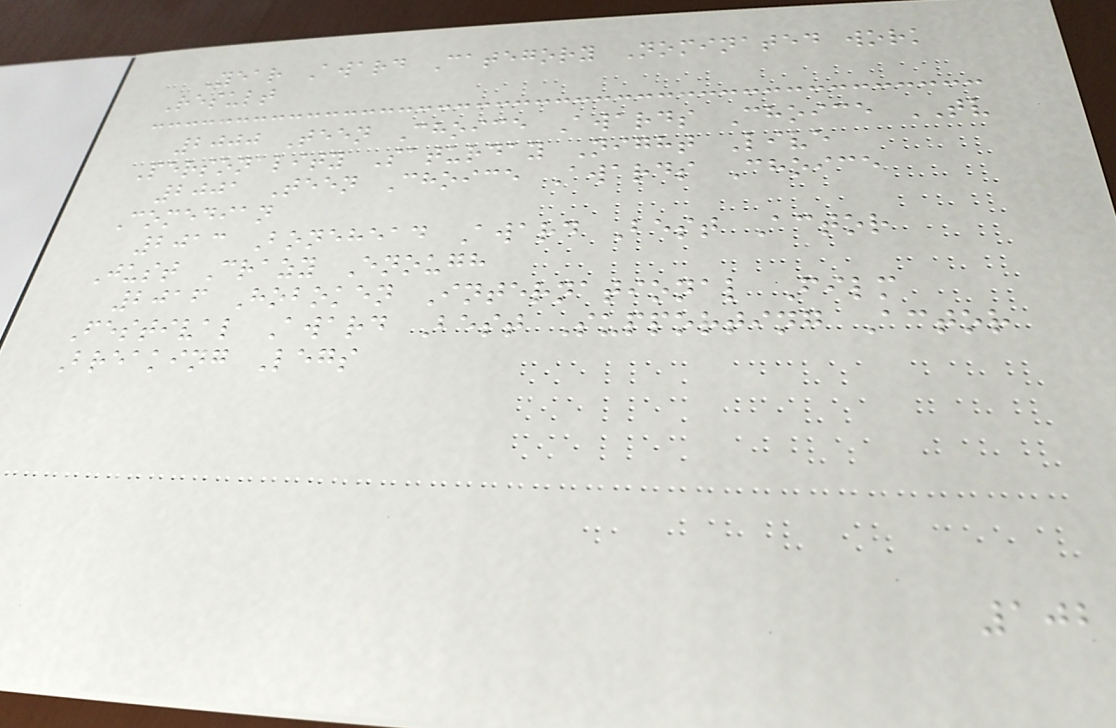Year Award Category Nominated work
Result
2000 Teen Choice Awards Choice TV
Personality Saturday Night Live
2001 Teen Choice Awards Choice
Comedian
2013 Bonehead Award Best Actor
Just Crazy Enough
2016 Hoboken International Film
Festival Award Best Supporting Actor
Breaking Legs
102
